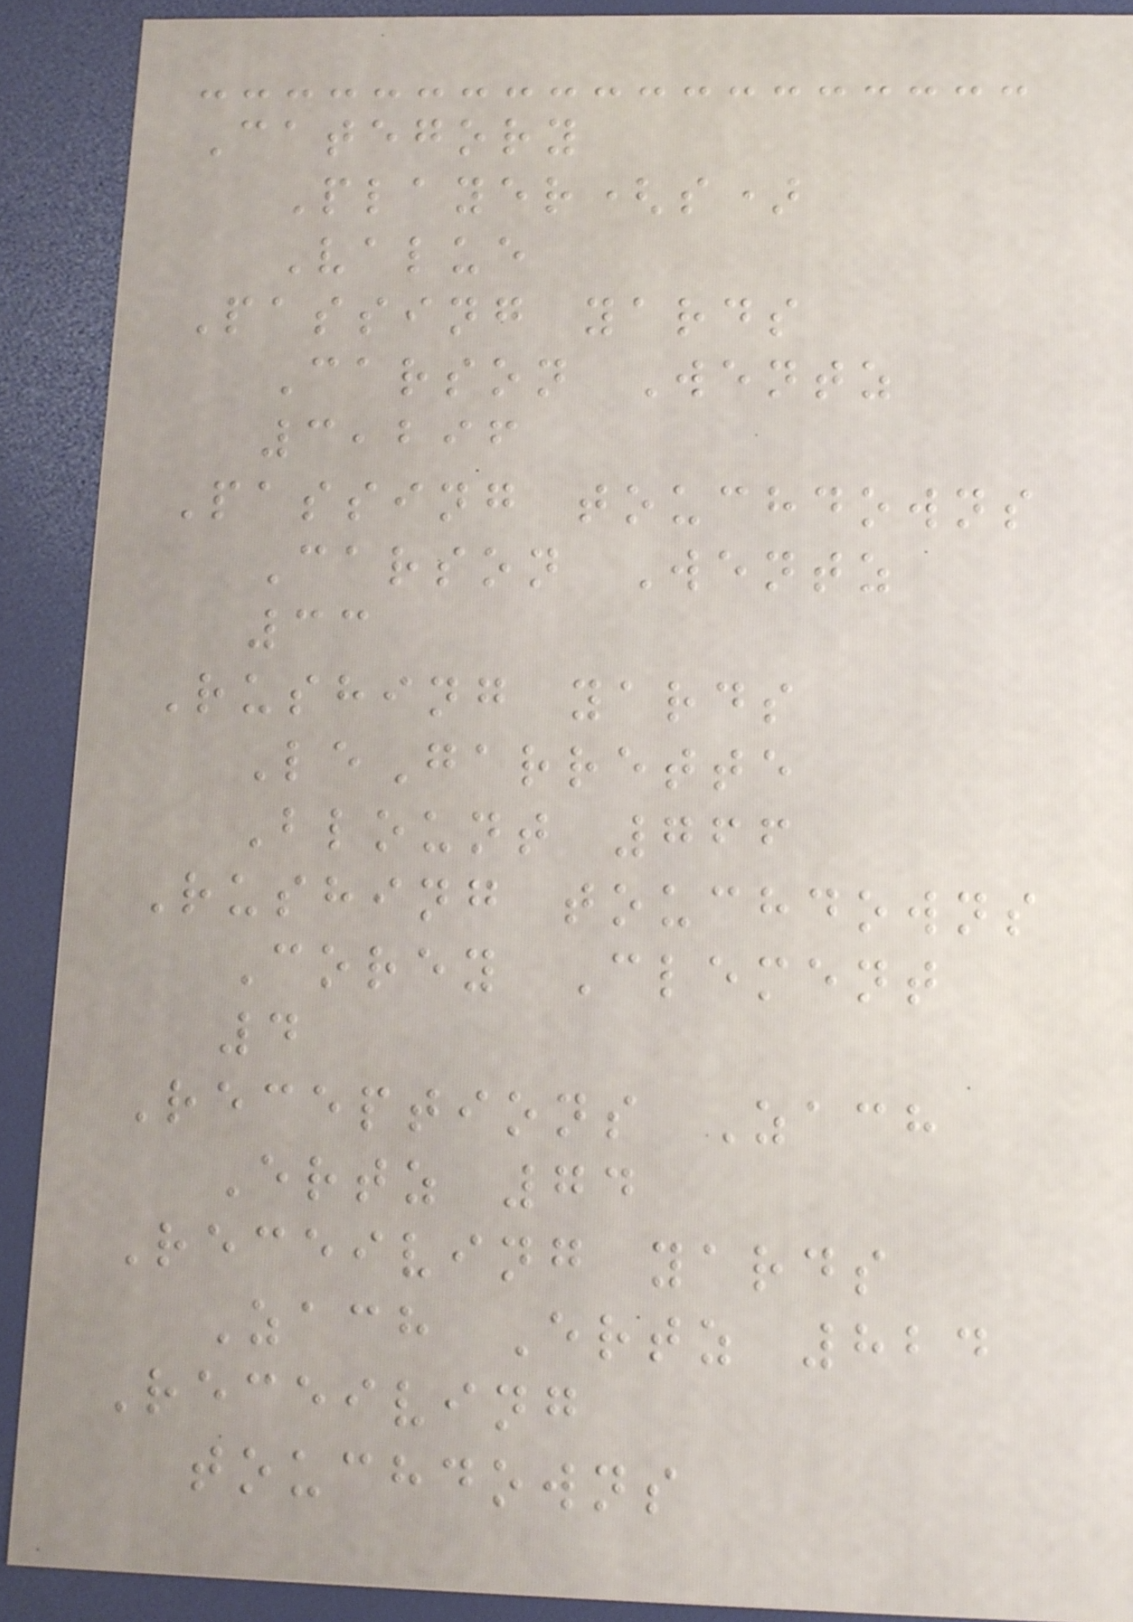Category
Player(s)
Value
Passing yards
Carson Wentz
3,296
Passing touchdowns
Carson Wentz
33
Rushing yards
LeGarrette
Blount 766
Rushing touchdowns
Corey Clement
4
Receptions Zach
Ertz 74
Receiving yards
Zach Ertz 824
Receiving
touchdowns
